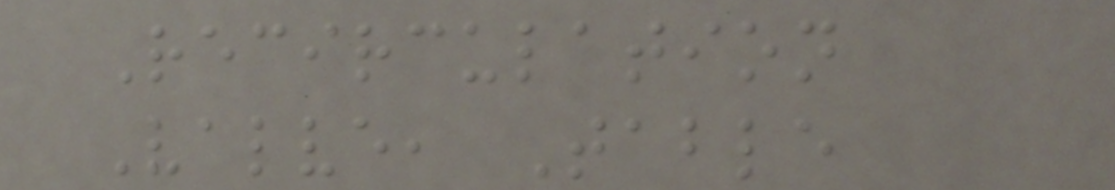Recirculation
Valve, Table
